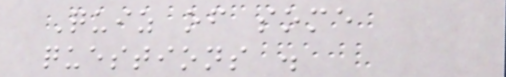Quiz of some
questions .
